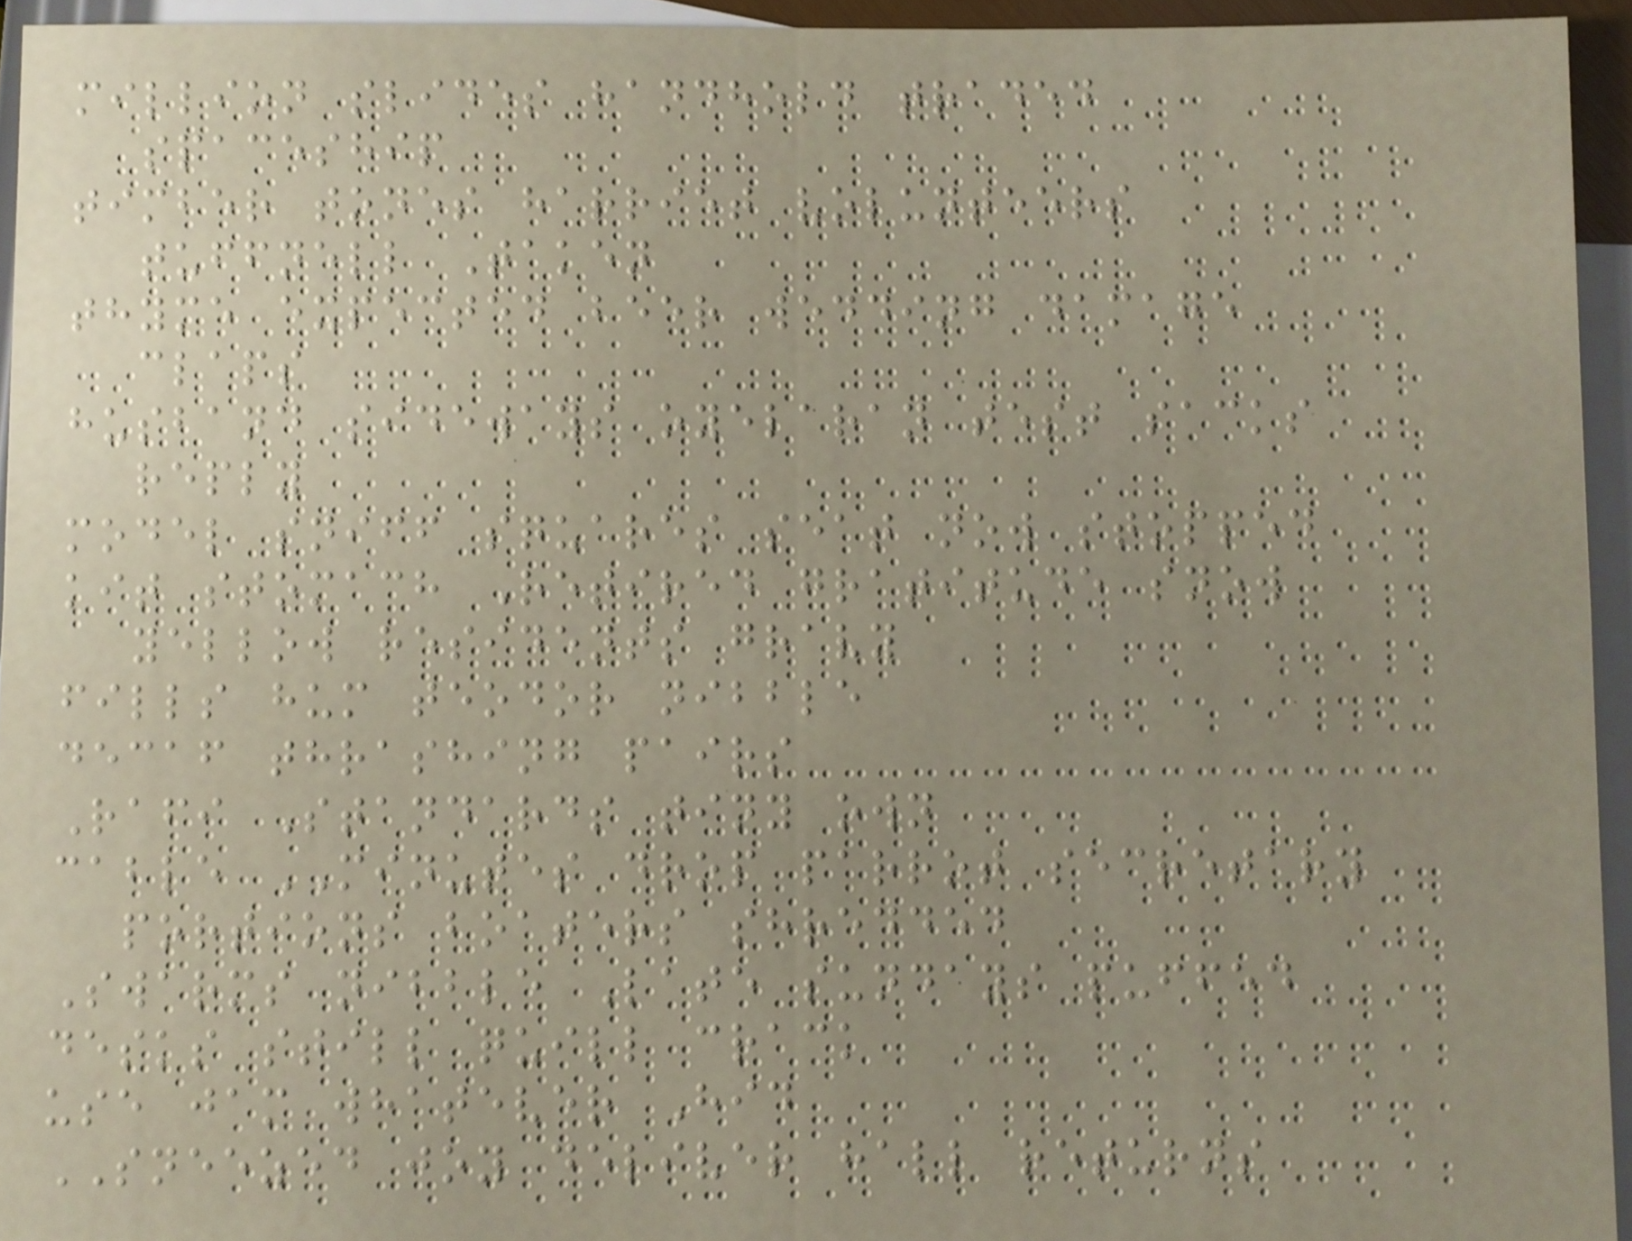million slides handhold traded
spaceship
timber tones harriet volunteers
tuffnell Taken
thyme expected beer wedding damage
claps
husband sideways oyelaran test sacks
reply
model sniff squares seat now stopped
kit stomach Retired gratitude snow
yellow residents gravy
fills hum teodor nibble
decaf thrashing pairs
Rafi Standards tiny own
cable MINUTES drop parrot secretary
portions boaters shredded
Swarms nibble Late sundays puffed
desks still quill crack
use jam whatever Hid
SNEEZED joy deliver hall returns
